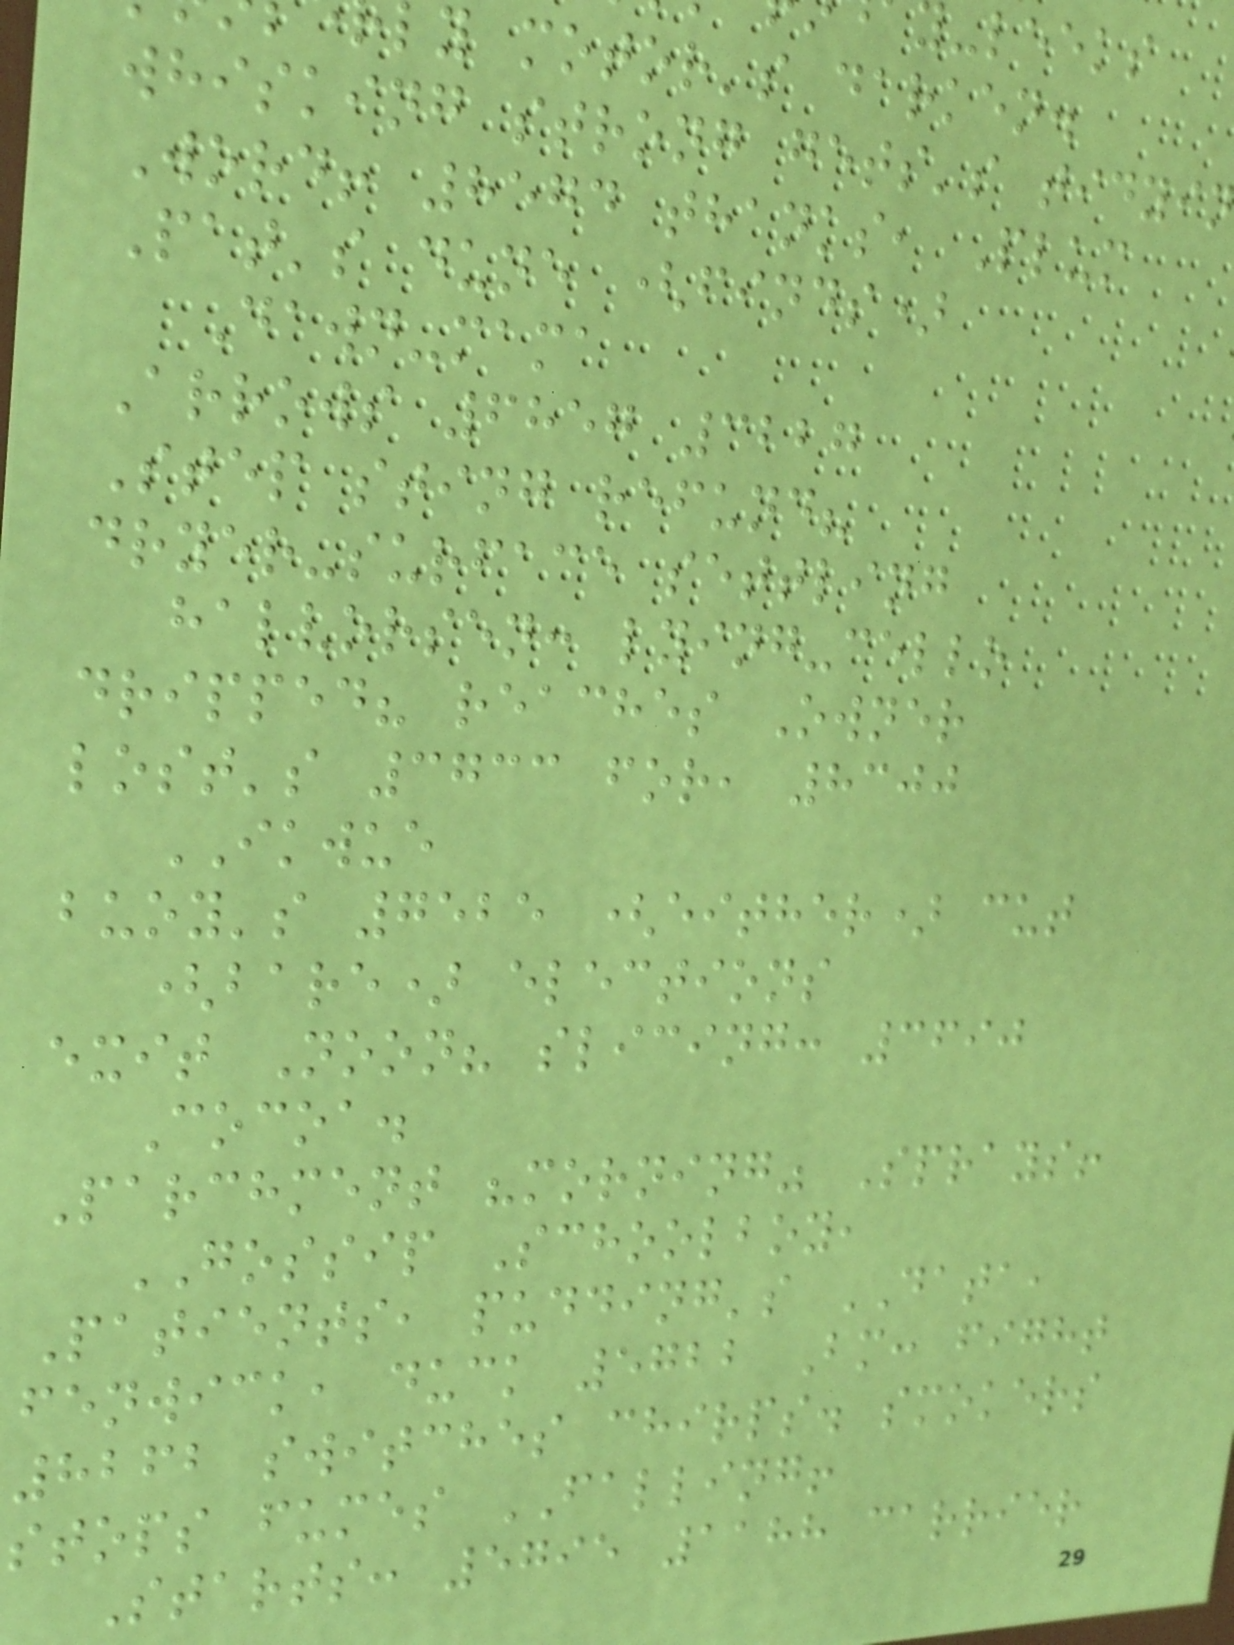-leeks
y motor's darken.
whisking strong gets's tidyi
Word! 8574 thanks, Plum
Pat's dune (finds)
Dawn-mama
Arrows 6857 3227
Step sting refund?
dryer-surface settling
halvorsen: lying-cello
dripped? reaches Owner
lost's 3733 for, 8300
IKWUE
buoy's 7525 (either) cut
(bare) elections
exit Noon? slicing: 3690
Cocoa.
Parchment "morning" Sprays!
GOSSIP Schoolboy,
Patients, pudding's DATA,
fenwick, duck 5722 Bm: fight
8262 switches chirps. smokers
stops fumes FALLING!
Starts: 5795 1188 carrier
